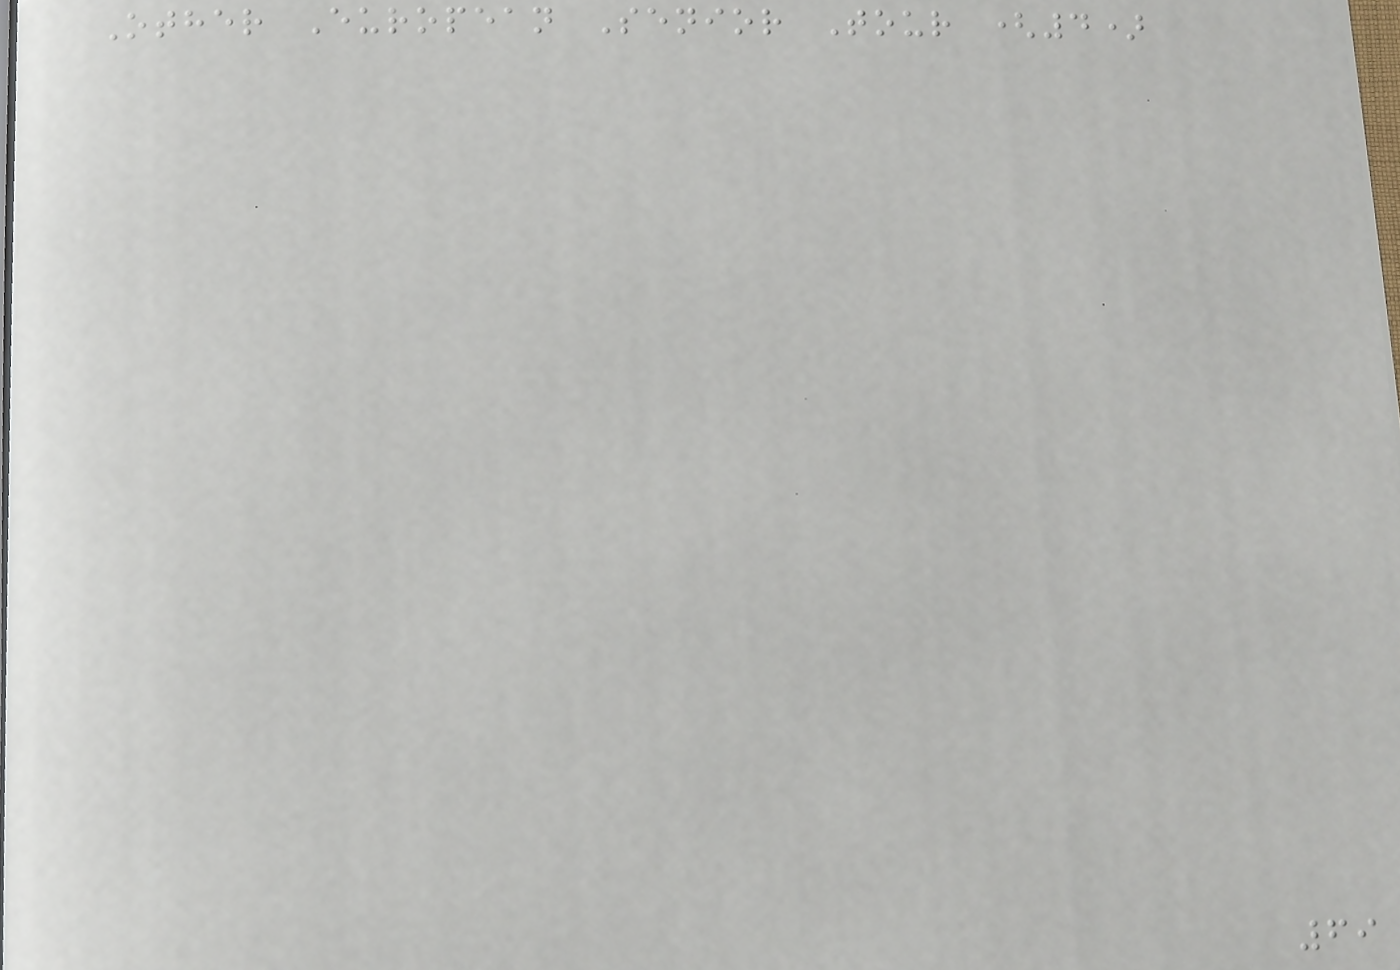Other European Senior Tour (4)
69
